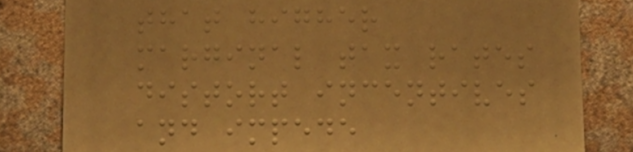that higher
marginal tax rates
distort incentives
and impede
